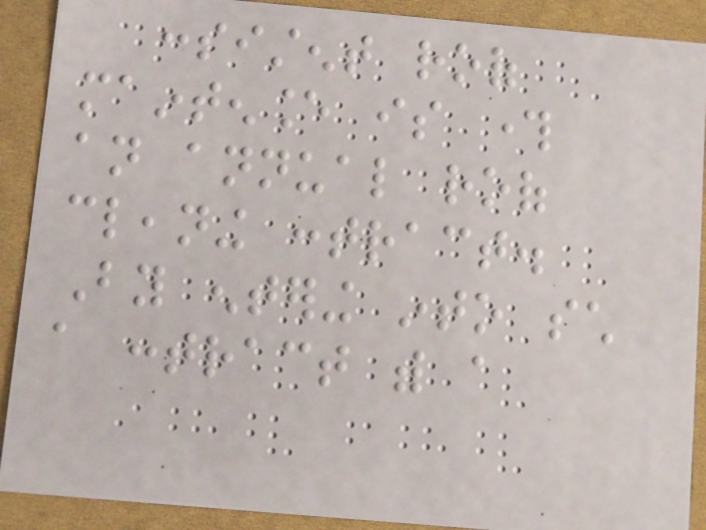consistent roof
maintenance is through
an annual roof
cleaning contract.
By entering into such
a contract with a
